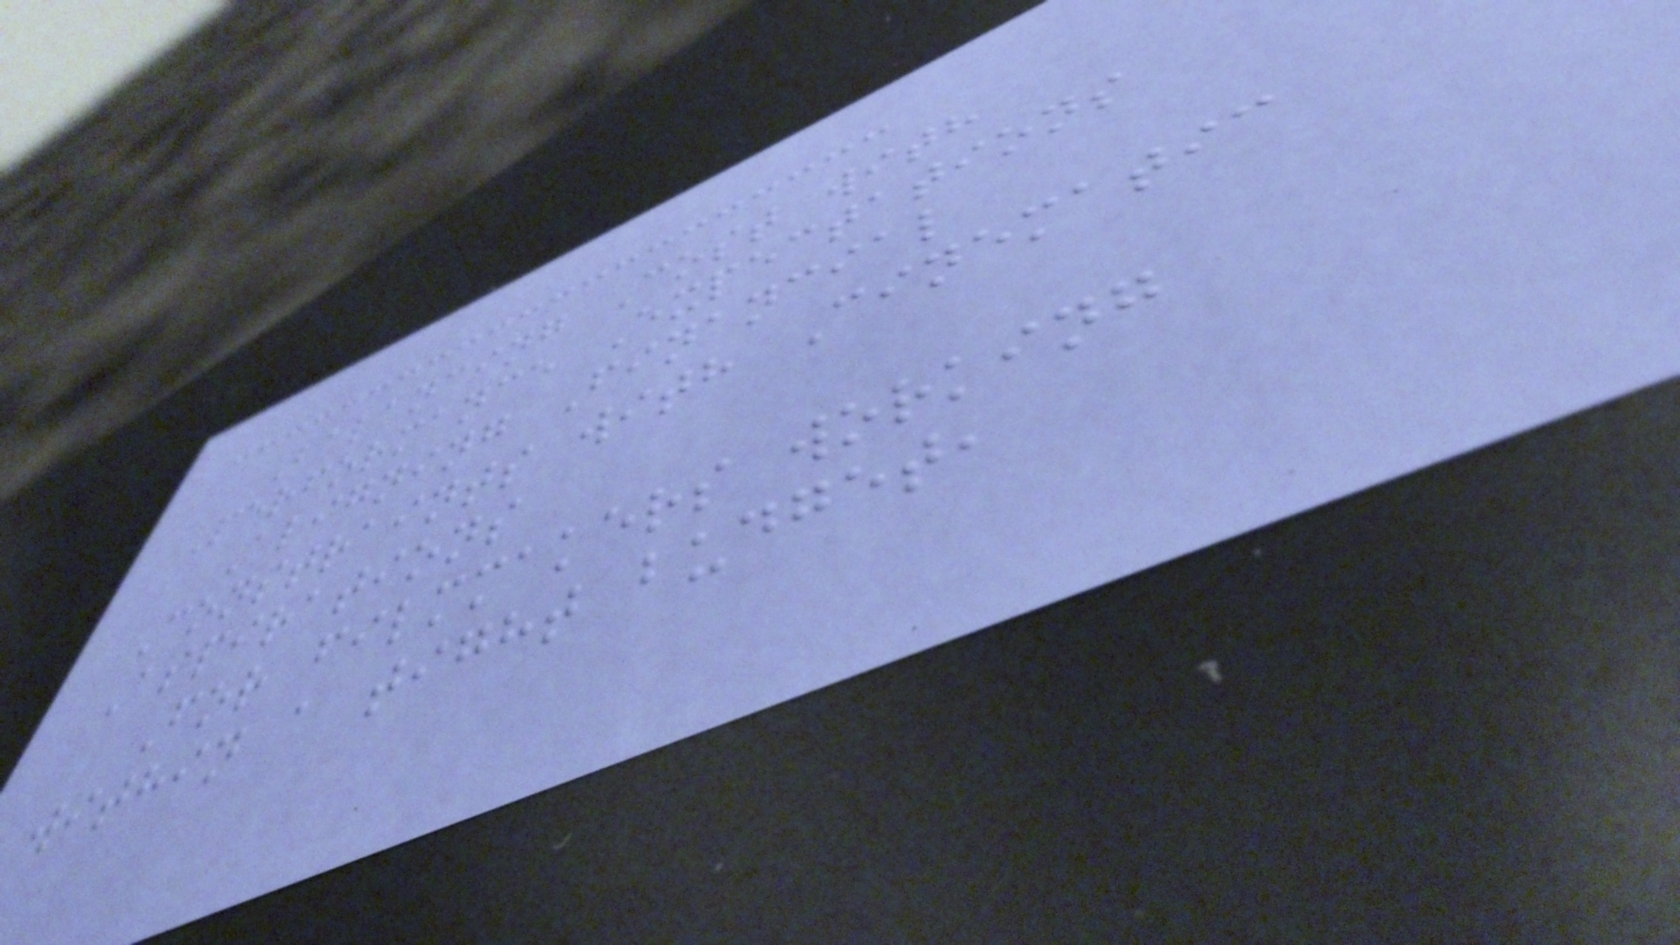Balancing Cost with
Performance Expectations
Aligning Financial
Constraints with Cinematic
Aspirations
For filmmakers working
within a tight budget,
